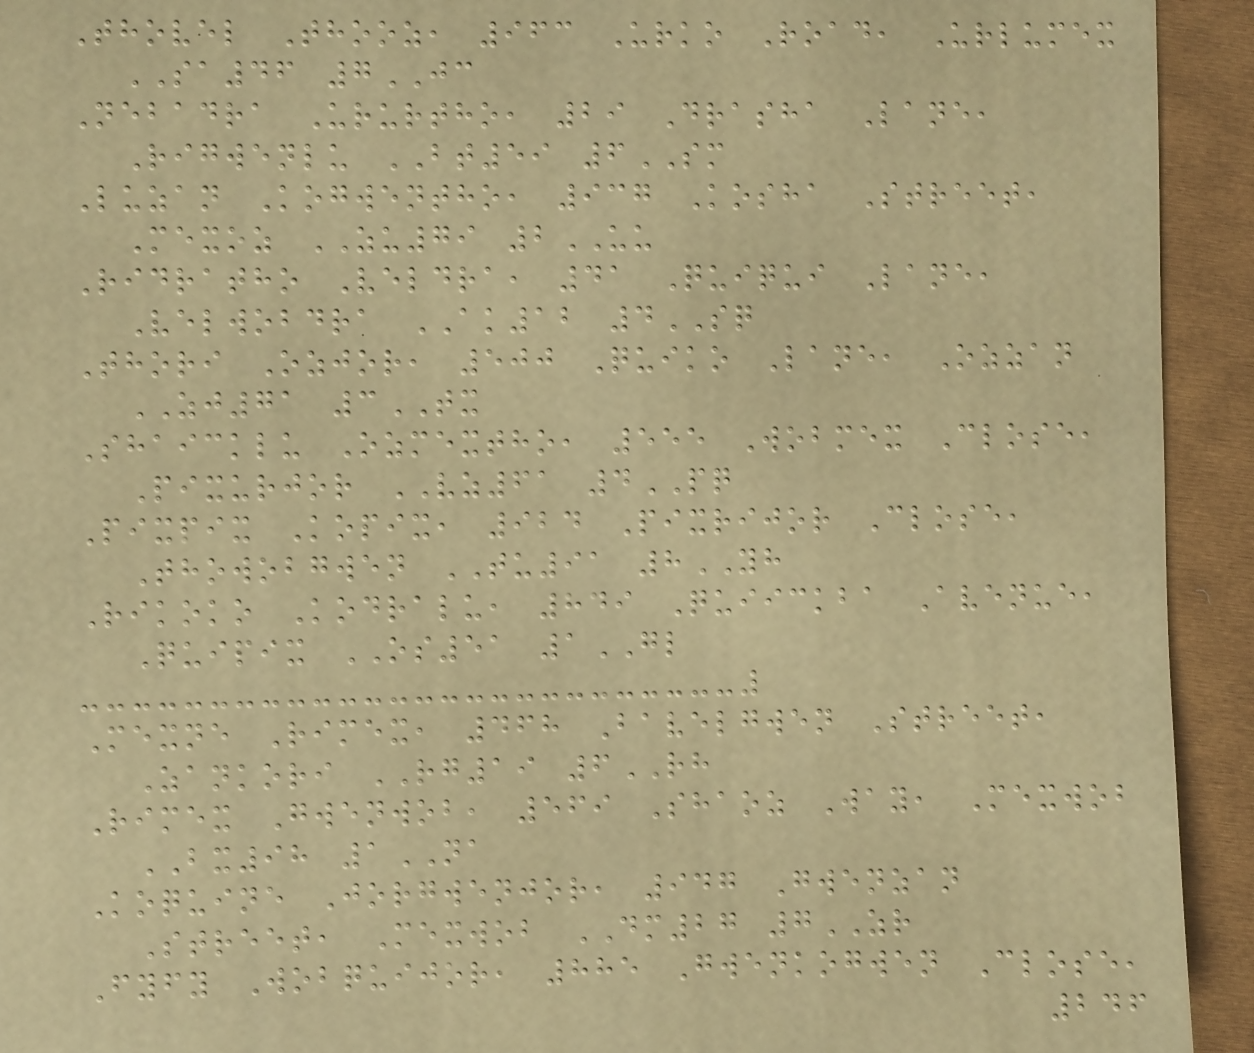Thovel Thooz, 963 Urko Road, Urlumex
SA46 7JC
Nebadra Ururtho, 29 Drasha Lane,
Rigwenlu BT59 6SM
Luzan Kogwentho, 937 Kosha Street,
Mexoz ZU79 2UU
Ridratho Veldra, 41 Quiqui Lane,
Velwobdra AK12 4SQ
Thori Ozjor, 500 Quiko Lane, Ozzan
ZJ71 3TX
Shaicklu Ozmextho, 555 Wobmex Close,
Pixurjor VZ61 4PQ
Pixpix Kopix, 924 Pixrijor Close,
Thowobgwen TU91 8YH
Rikoko Kodralu, 849 Quiickba Avenue,
Quipix OS51 1GL
Mexne Rimex, 468 Bavelgwen Street,
Zankori RG19 6RH
Rimex Gwenwob, 569 Shaoz Way, Mexwob
BX98 1NA
Koquine Jorgwenjor, 947 Gwenzan
Street, Mexwob DM27 7ZR
Fyfy Wobquijor, 885 Gwenkogwen Close,
246
